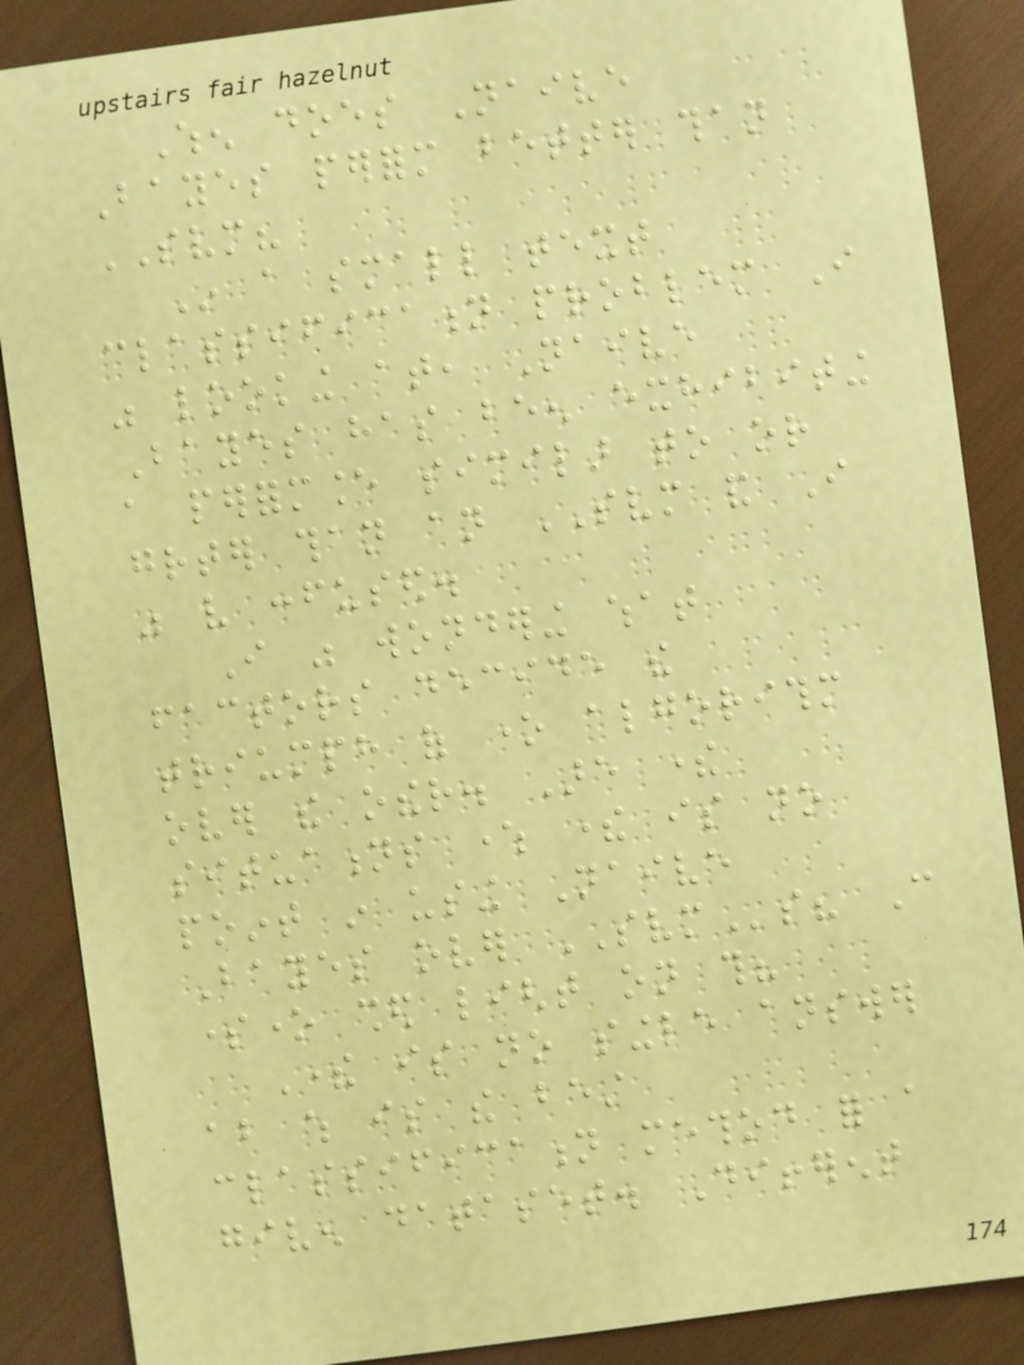When does Naive
Bayes perform better than
SVM?
In a small text
classification problem I
was looking at, Naive
Bayes has been exhibiting
a performance similar to or
greater than an SVM and I
was very confused.
I was wondering what
factors decide the
triumph of one algorithm
over the other. Are there
situations where there is no
point in using Naive
Bayes over SVMs? Can
someone shed light on this?
There is no single answer
about which is the best
classification method for a
given dataset. Different
